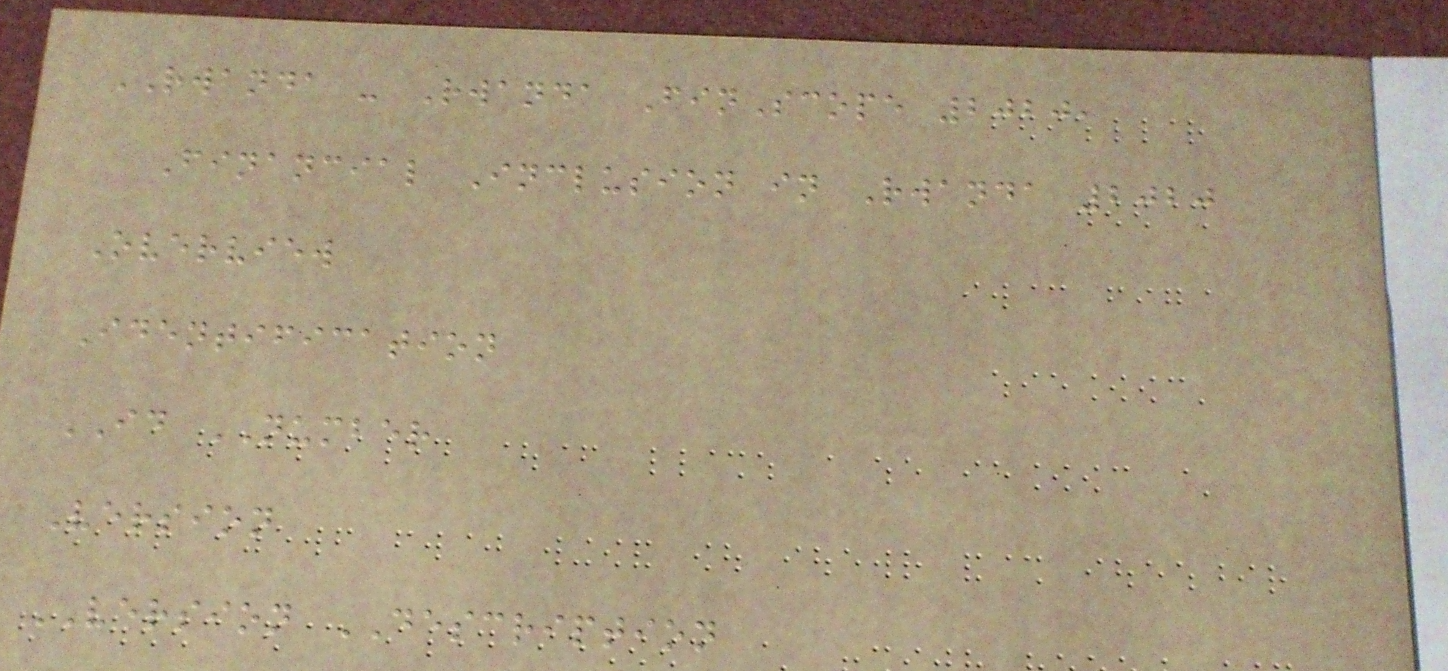RWANDA - Rwanda FinScope 2020,
Financial Inclusion in Rwanda 2020
Overview
Identification
ID NUMBER
Version
VERSION DESCRIPTION
